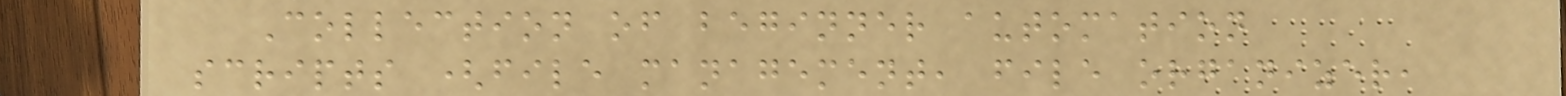Collection of beginner automation
scripts (file management, file organizer,
